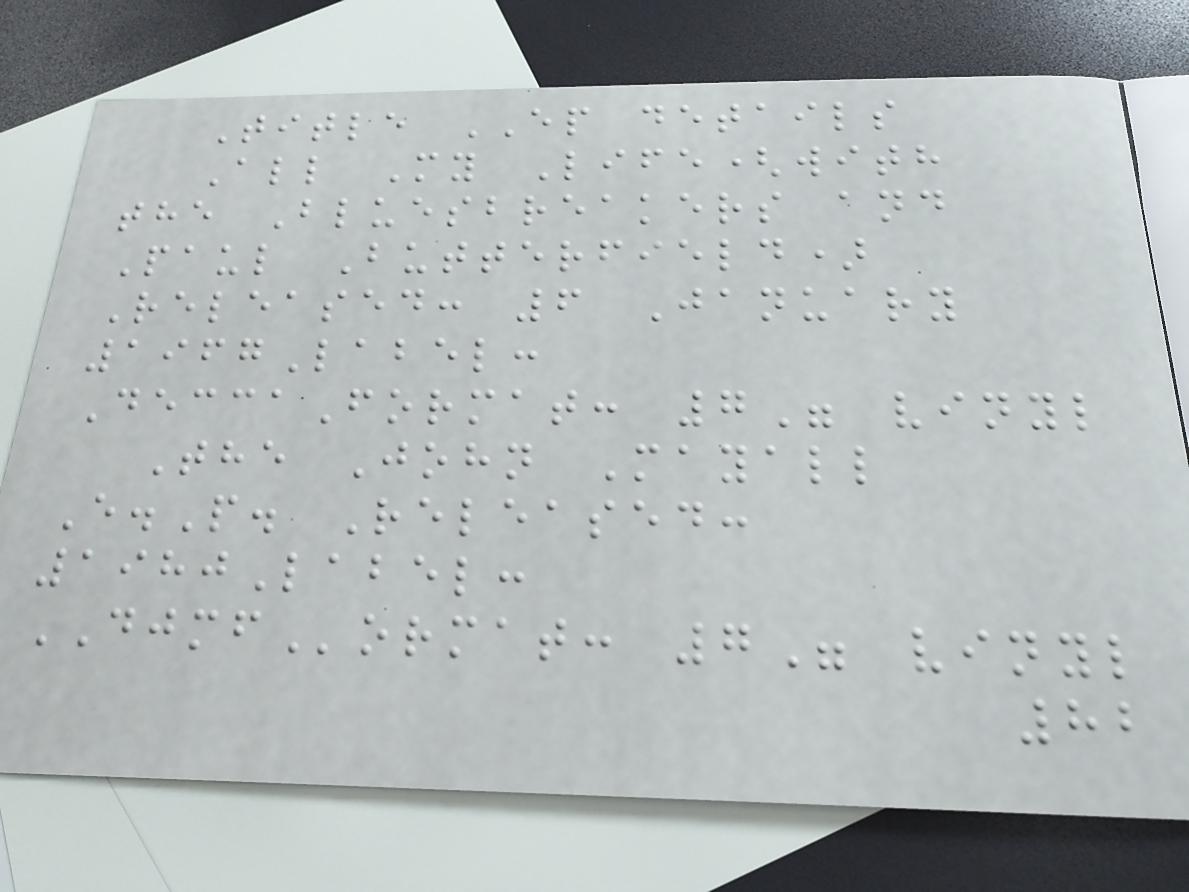Title EP details
All My Life(with
the Bluesbreakers and
Paul Butterfield)
Released: 6 January
1967Label:
DeccaFormat: 7" vinyl
The John Mayall
E.P. Released:
1980Label:
DJMFormat: 7" vinyl
82
